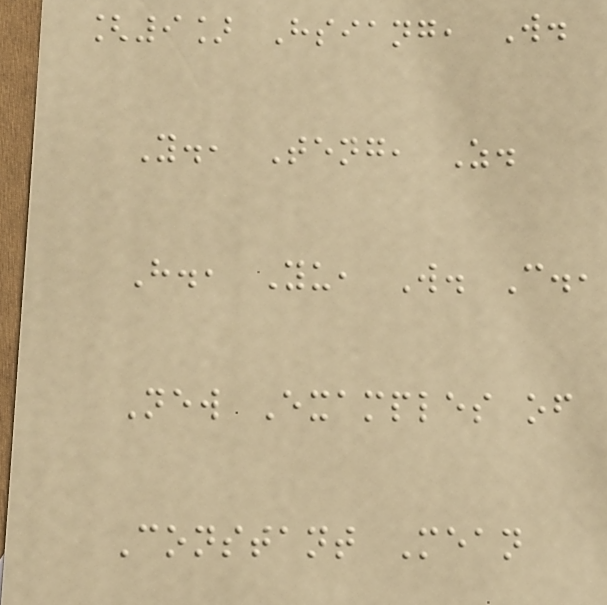[9] Hsiang, W.
Y., Teng, Z.
H., Yu, W. C.,
New Examples of
Constant Mean
